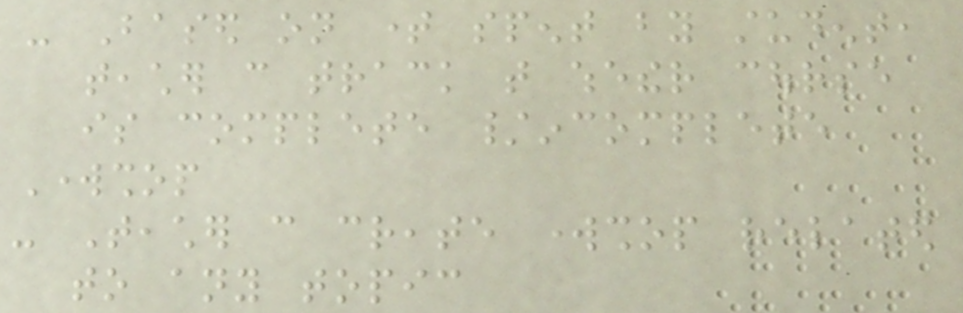- Based on time spent by student,
teacher can track that whether course
is complete /incomplete
Workshop
- Teacher can create workshop related
to any topic
